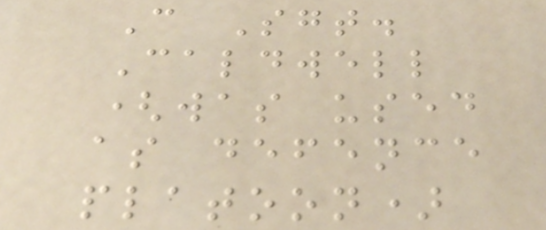C Sgt.
Caldwell
(was used
as defence
platoon)
